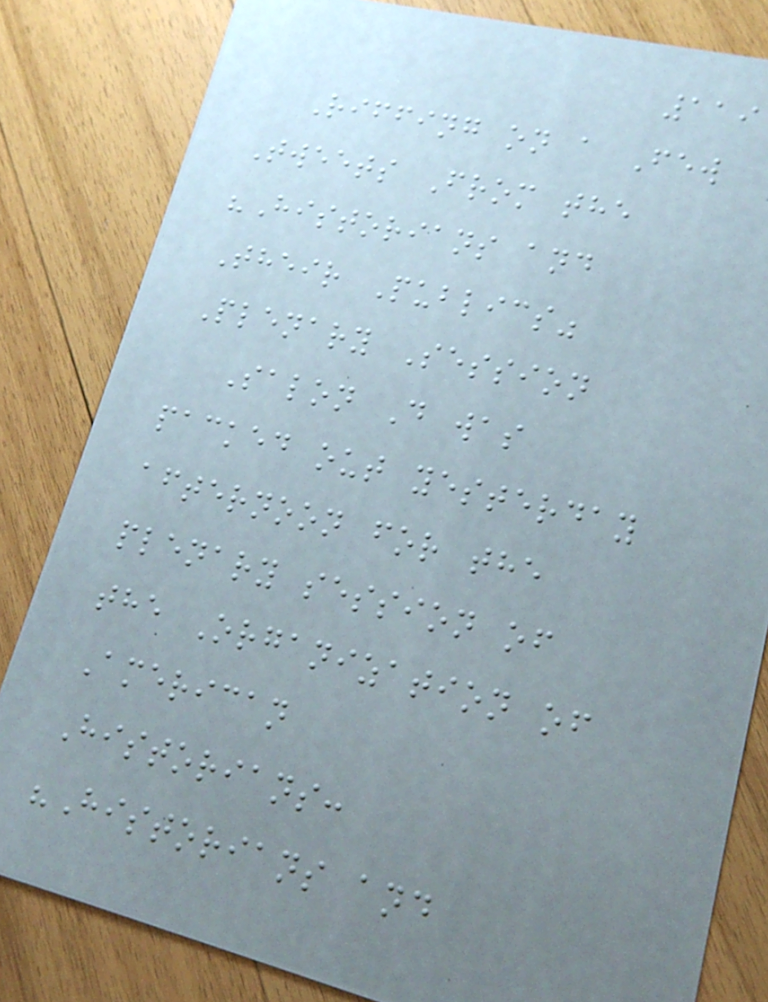119
Riffing on a Few
Tweets From the
"Historians and
Their Publics"
Plenary Session
Salon D was
packed out yesterday
afternoon for the
plenary session of
the Organization of
American
Historians:
"Historians and
